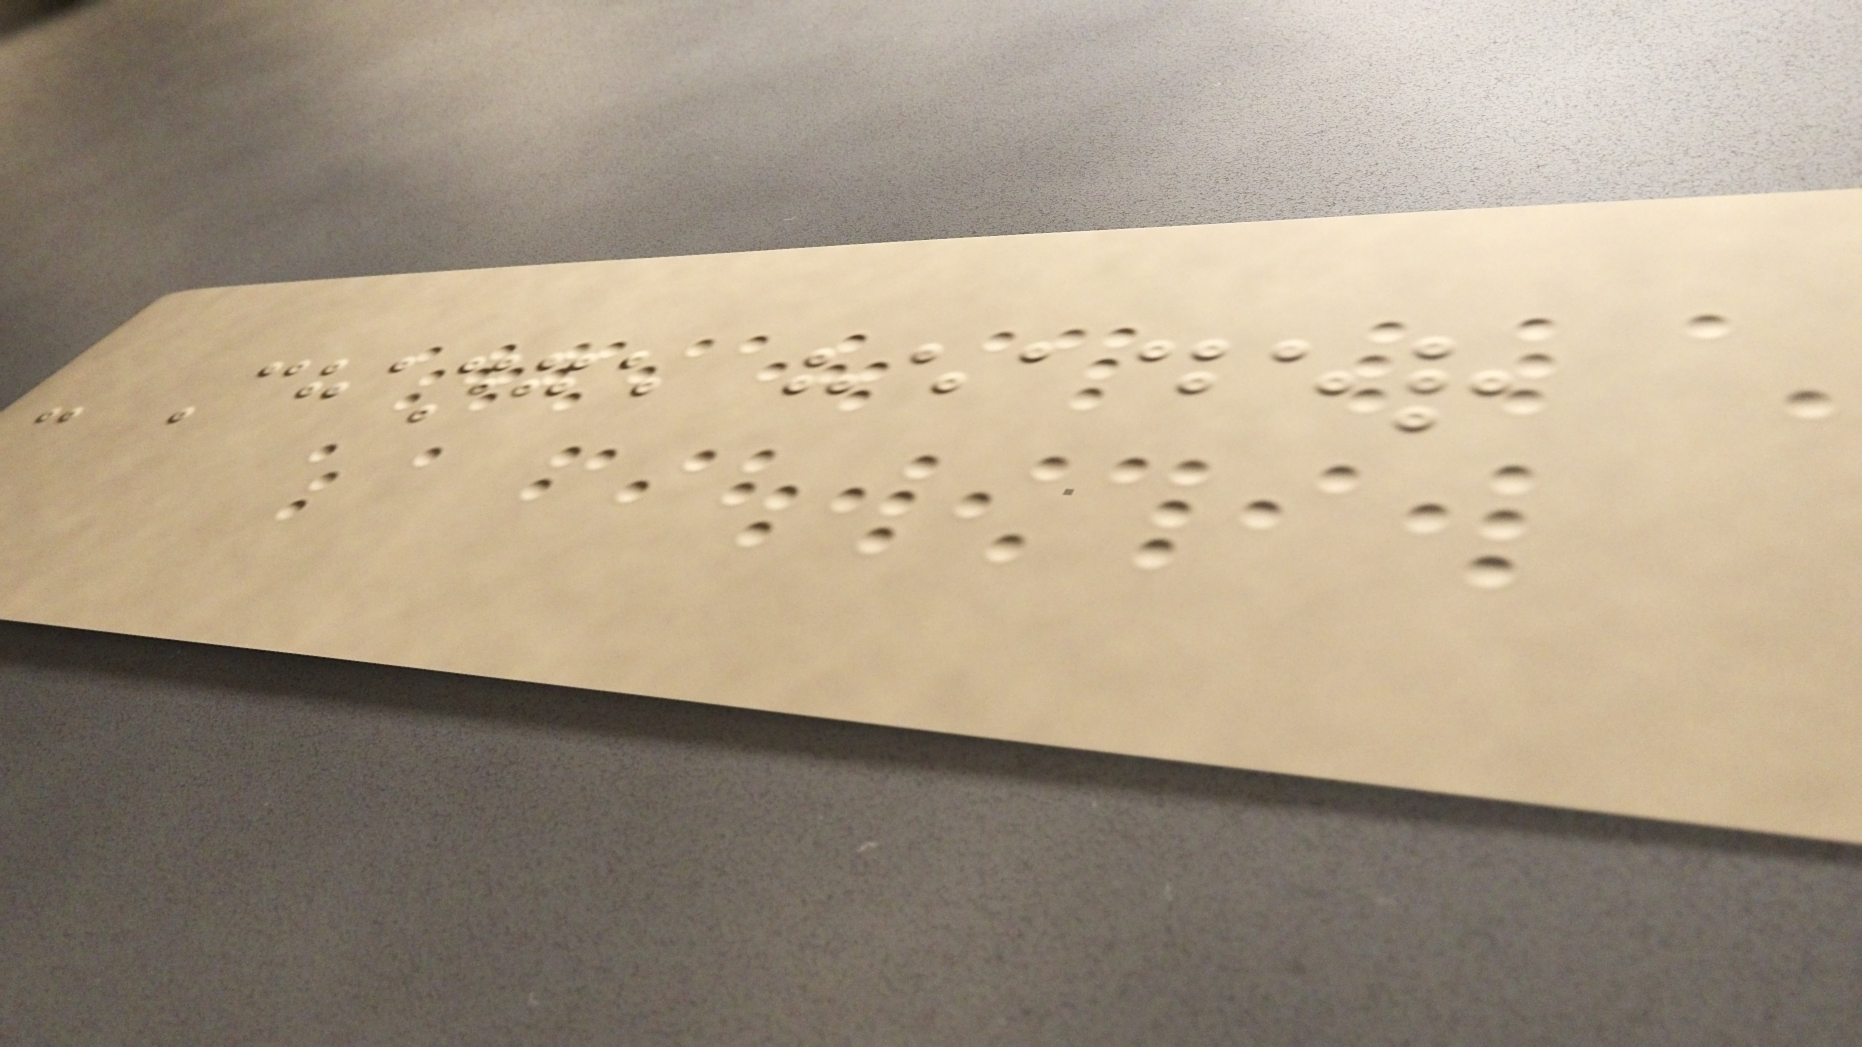- Change header
